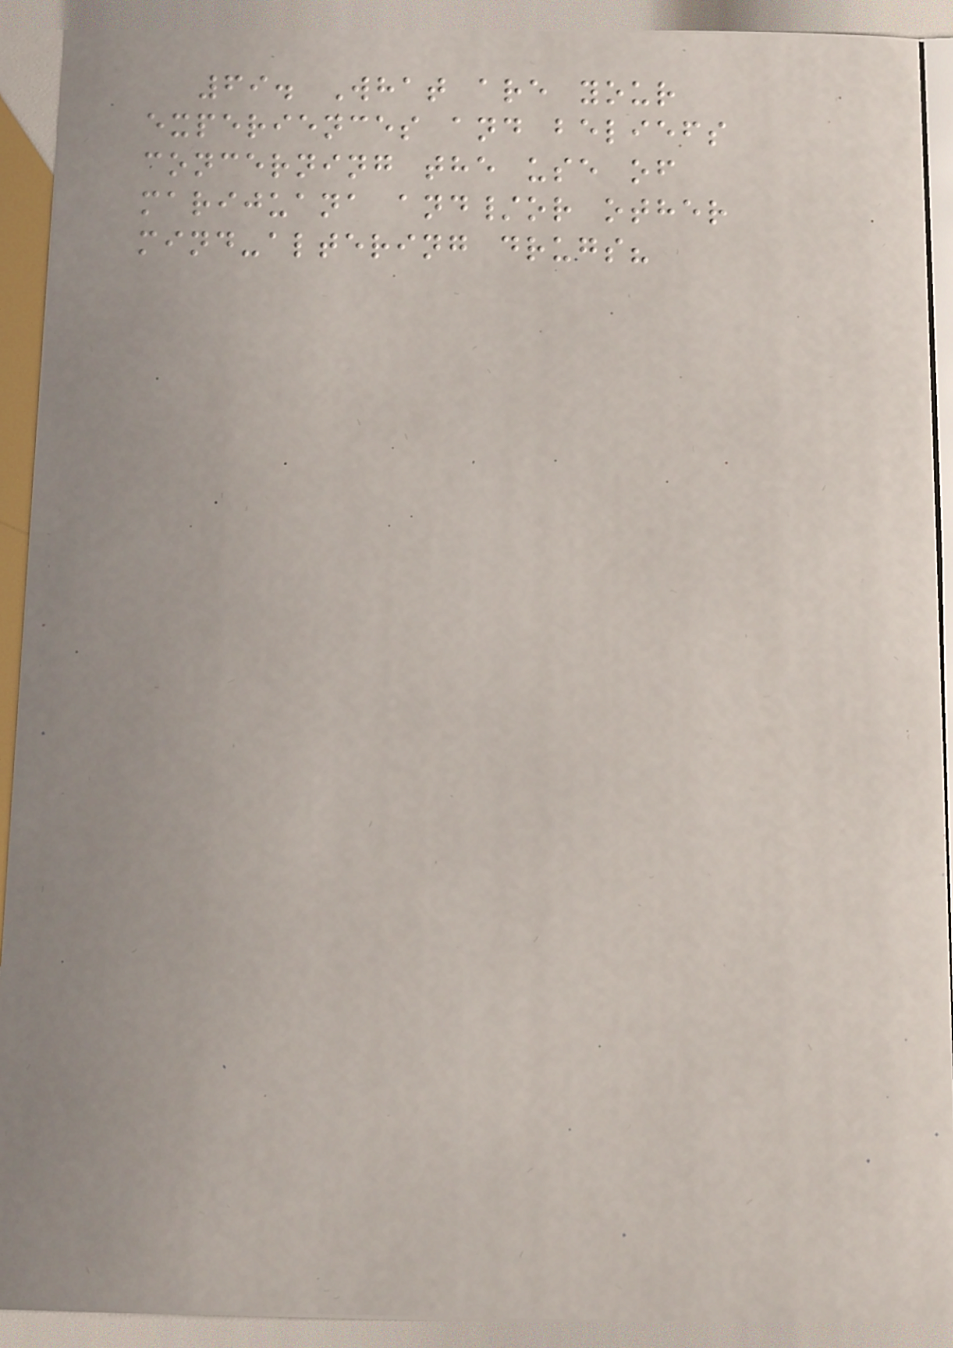69. What are your
experiences and beliefs
concerning the use of
marijuana and/or other
mind-altering drugs?
